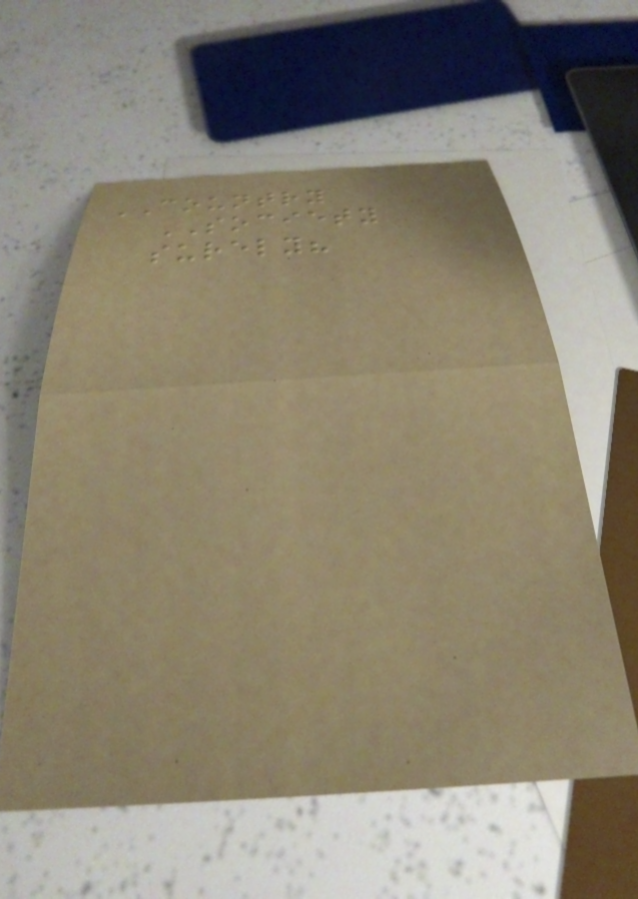COUNTRY
SOCIETY
surely?
